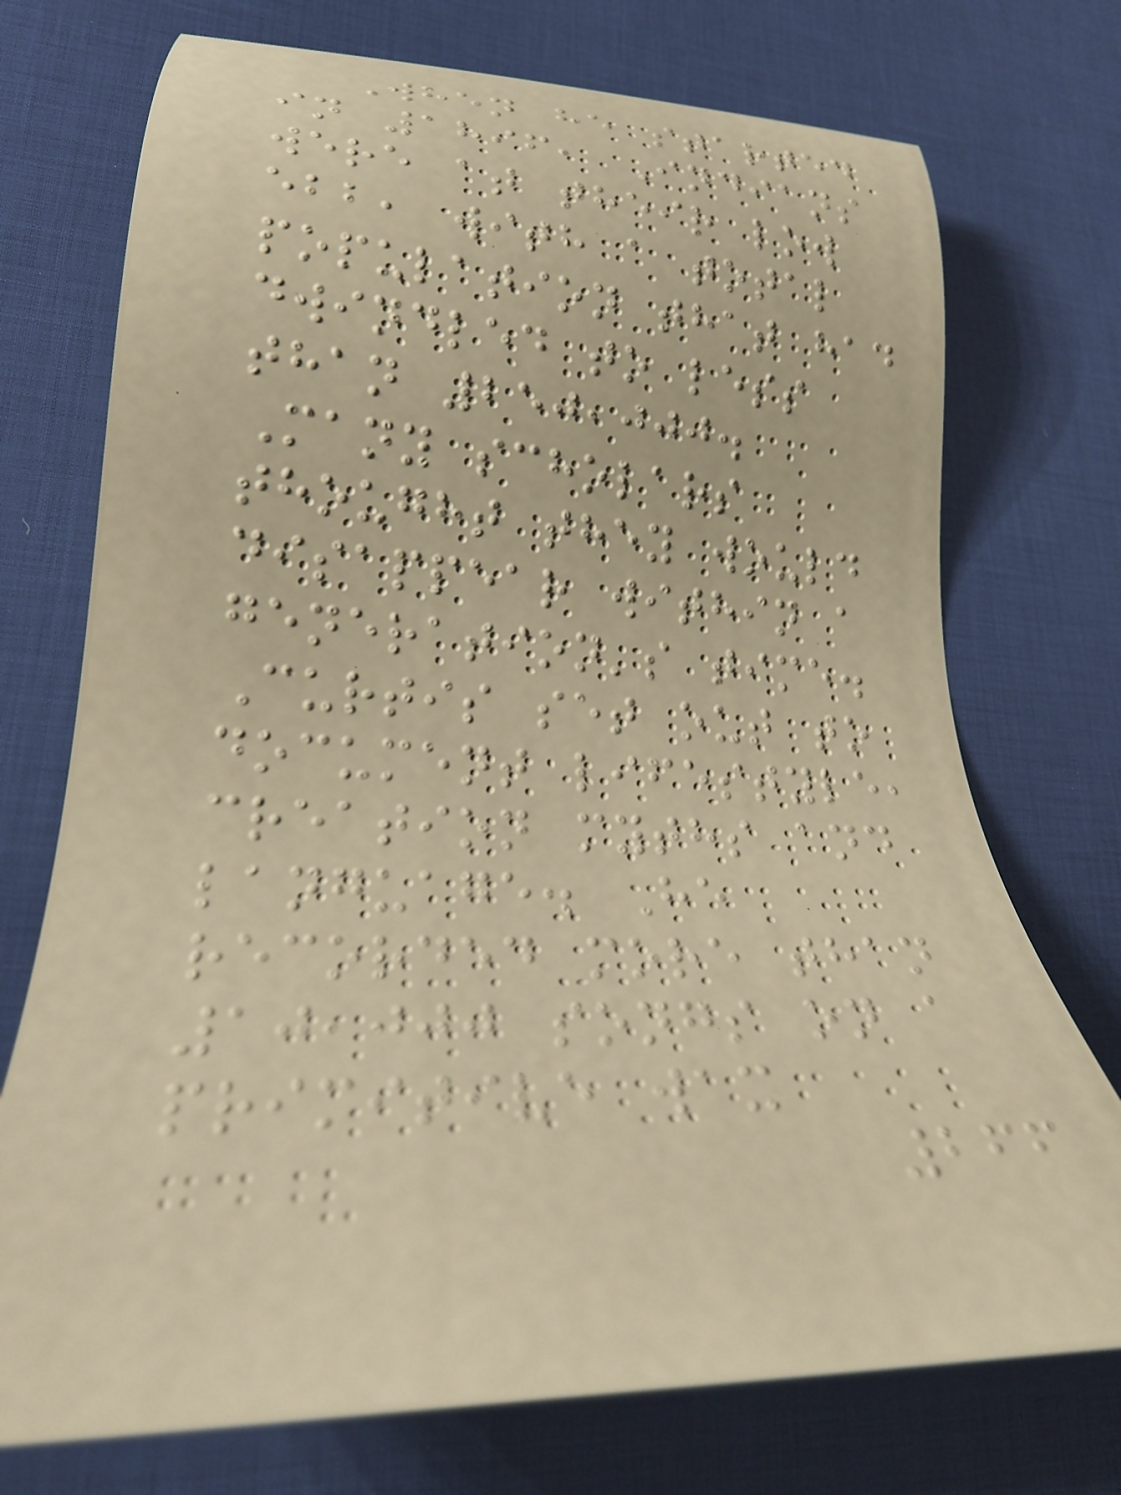When he started
in 1896, Indians
were at their low
ebb, with a total
population that had
dwindled to less
than 250,000.
Many scholars
thought they would
disappear within a
generation's time.
Curtis set out to
document lifestyle,
creation myths and
language. He
recorded more than
10,000 songs on a
primitive wax
266
